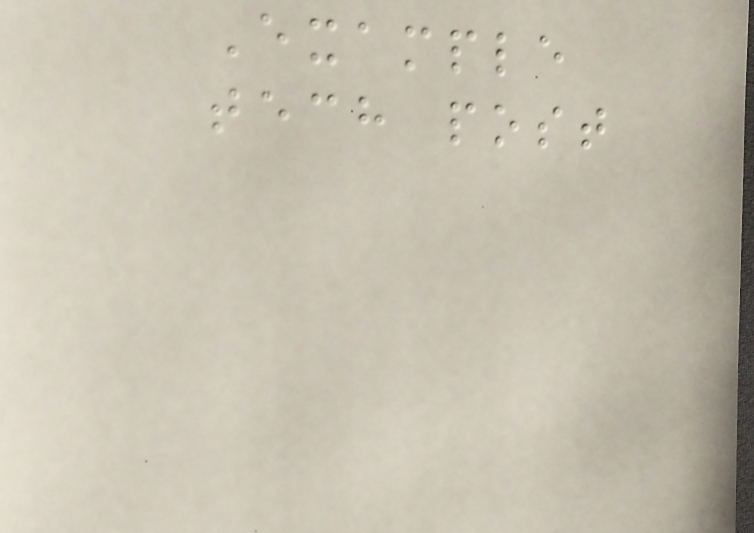Example
tech post
